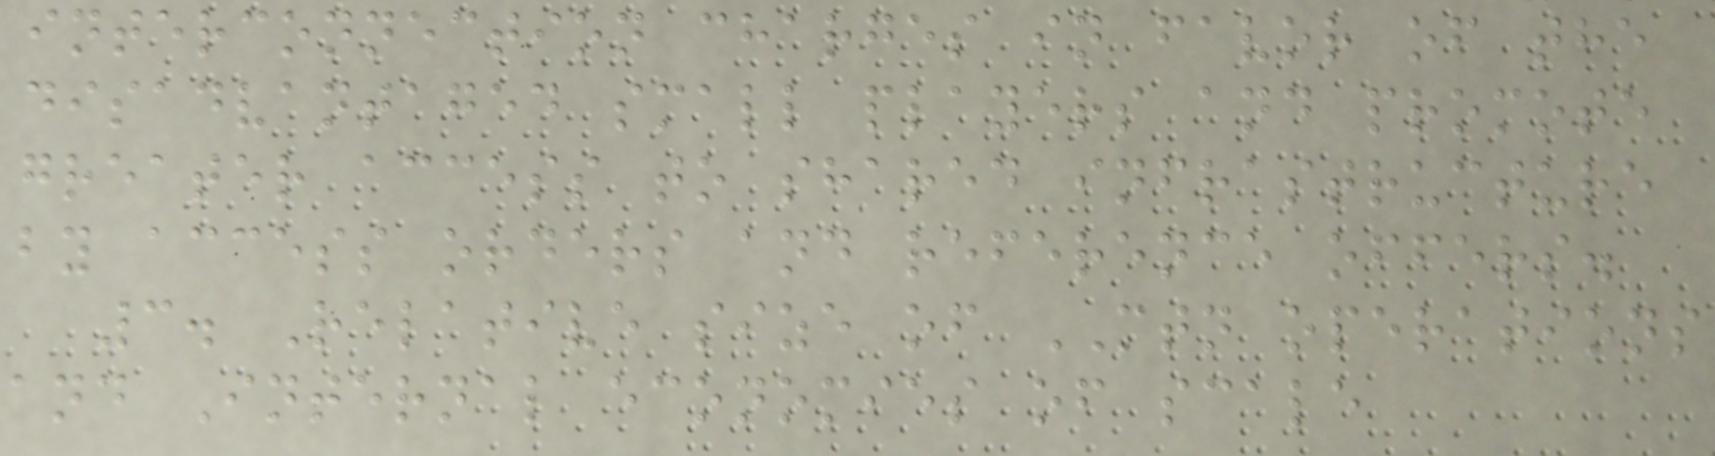interconnection charges in favor of the
disadvantaged small players and promote
greater access to shared infrastructure
by access orders and reference offers.
3. Relative size of MTN operations
and Internal economies of scale
